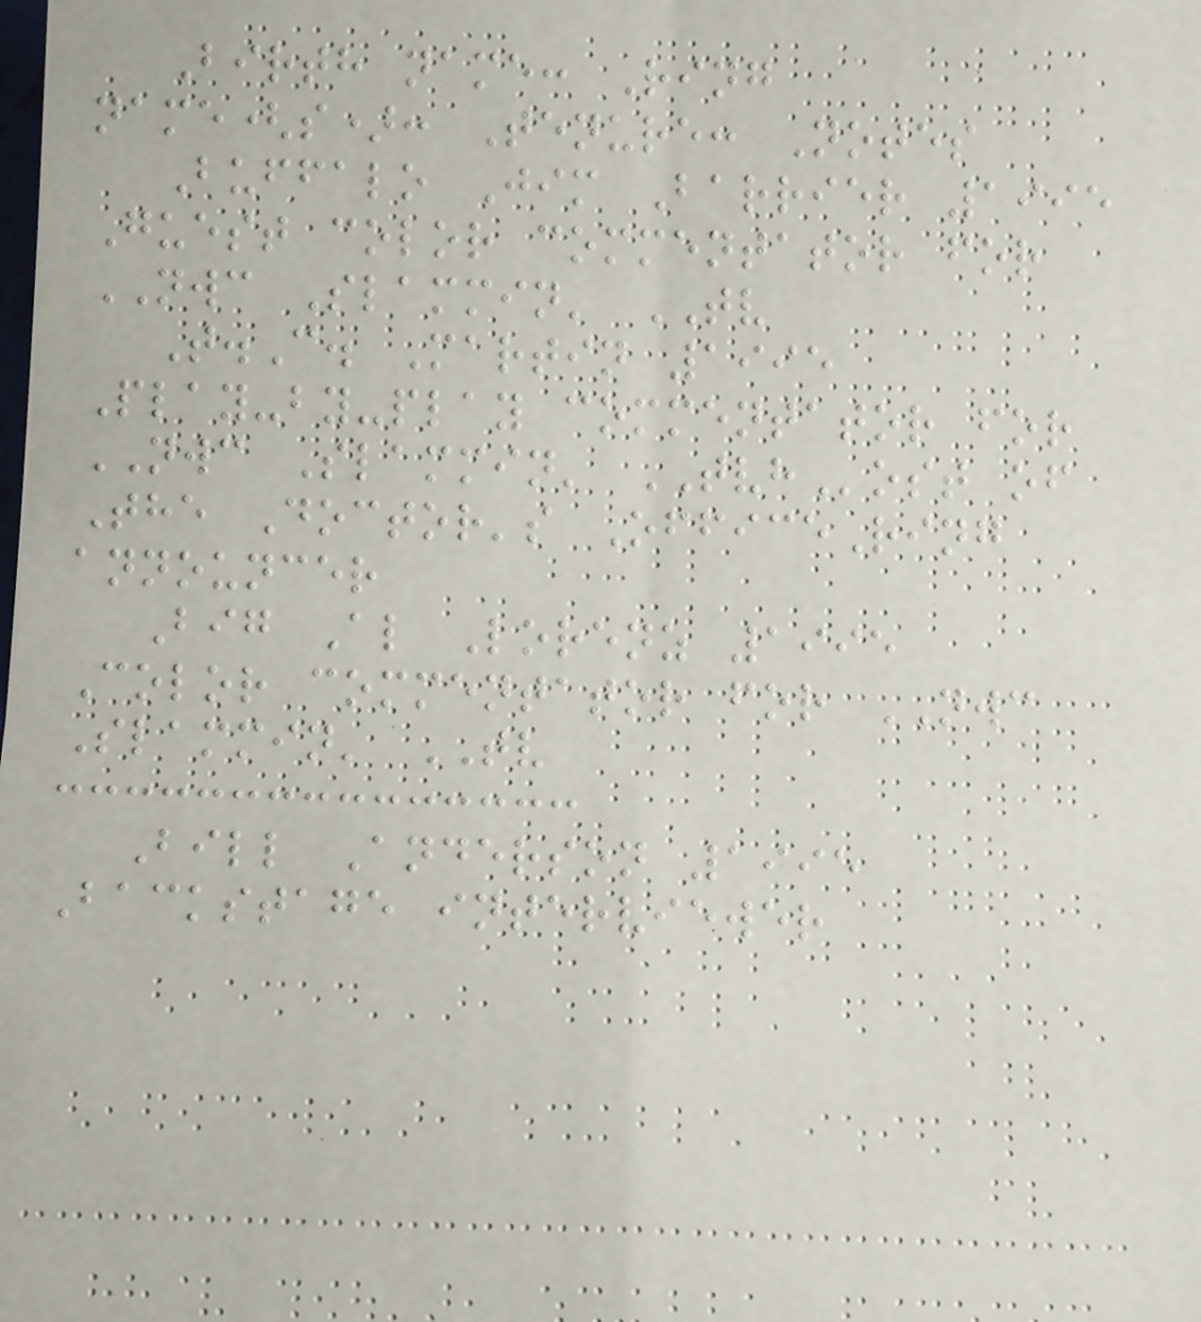Birth name: Ring
name(s): Tenure: Notes
Buffalo Jim Barrier 1995
Guest color commentator for
NWC Slammin' TV
T.C. Martin 1995
Play-by-play commentator for
NWC Slammin' TVHost of
The Doctor's OfficeRing
announcer
Big Al Lorenz 1995
Color commentator for NWC
Slammin' TV
Bill Anderson 1995
Backstage interviewer
